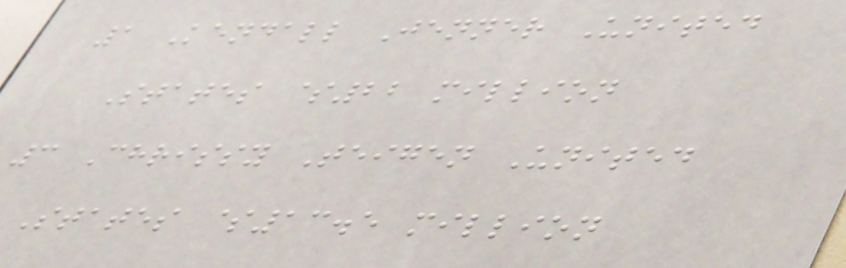1 Kendall Jenner United
States $22 million
3 Chrissy Teigen United
States $13.5 million
